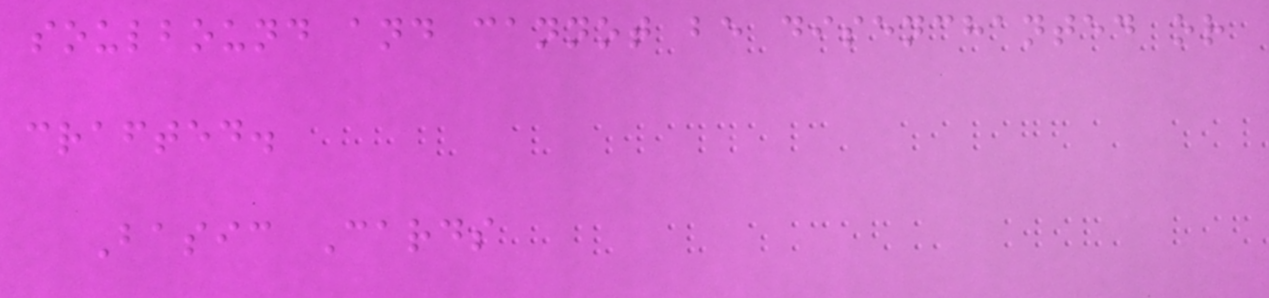soulbound and cannot be disenchanted or
crafted.
Basic Cards
